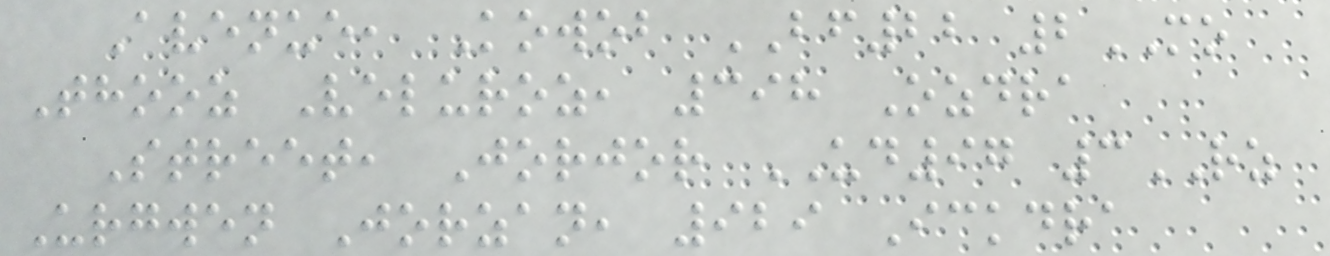Avenue, Kowob BF22 2MO
Thooz Veluroz, 398 Ozdra
Street, Jorjor UD97 3RZ
Urgwen Jorzan, 929 Ickdra
